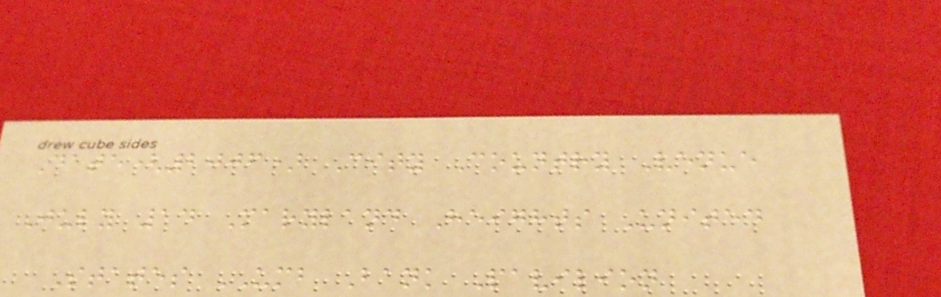Date(2006) City Country Venue
July 14 Maryland Heights United
States UMB Bank Pavilion
